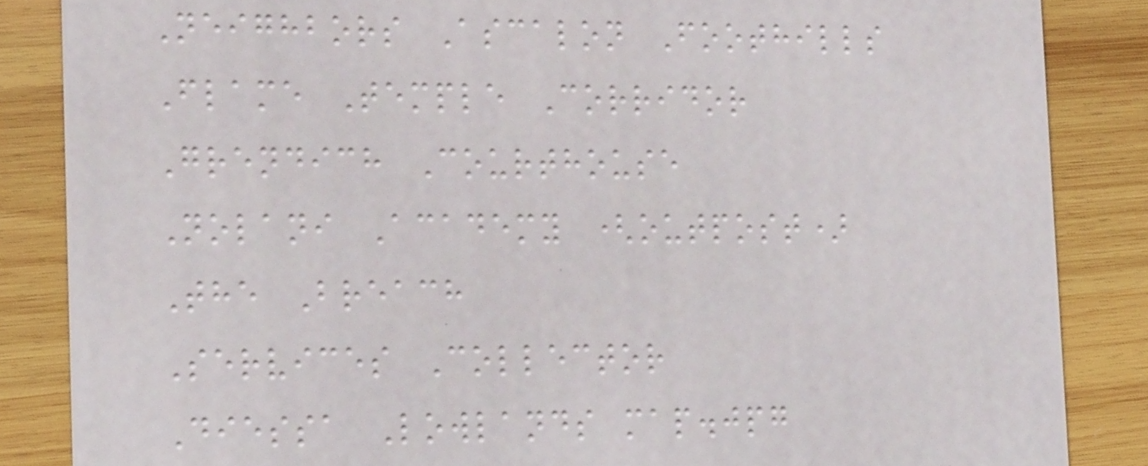Neighbors Ascalon Foothills
Flame Temple Corridor
Grendich Courthouse
Nolani Academy (outpost)
The Breach
Services Collector
Diessa Lowlands map.jpg
